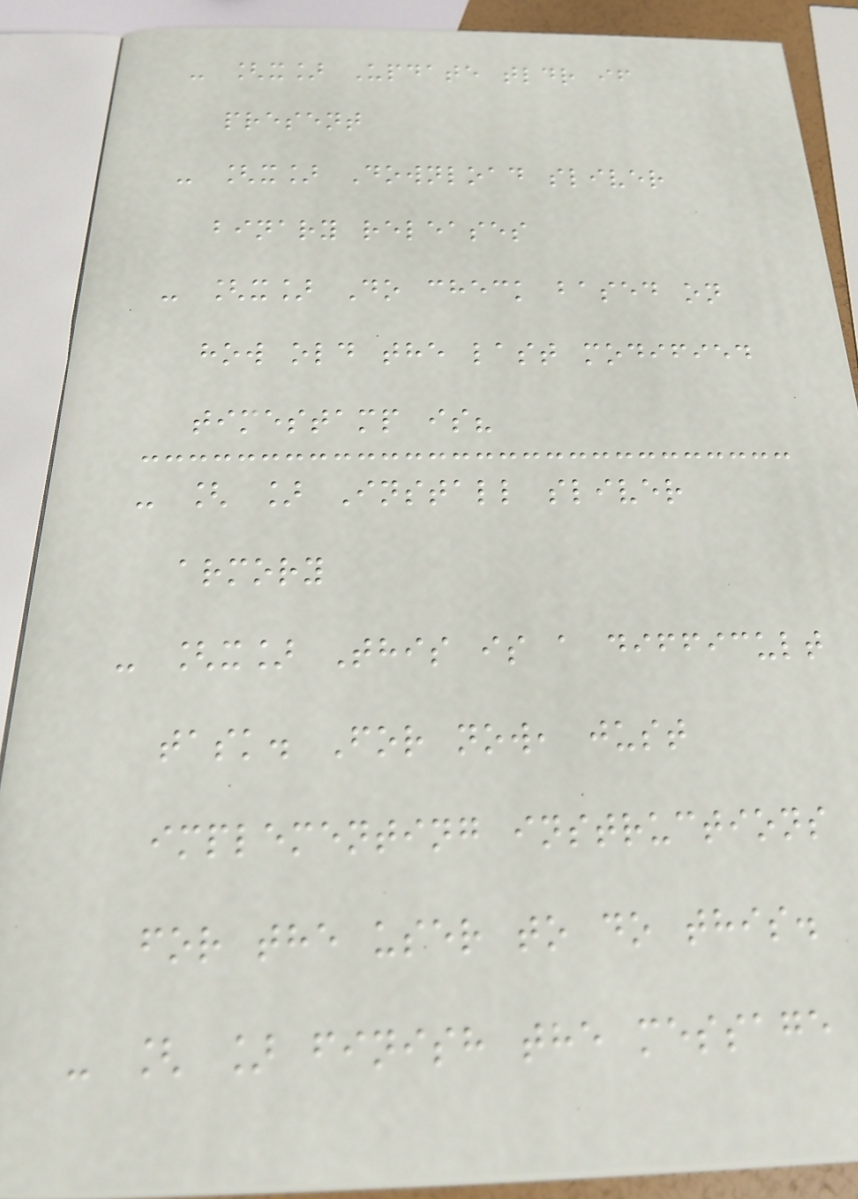- [x] Update tldr if
present
- [x] Download sliver
binary releases
- [x] Do check based on
how old the last modified
timestamp is?
- [ ] Install sliver
armory
- [x] This is a difficult
task. For now, just
implementing instructions
for the user to do this.
- [ ] finish the message
